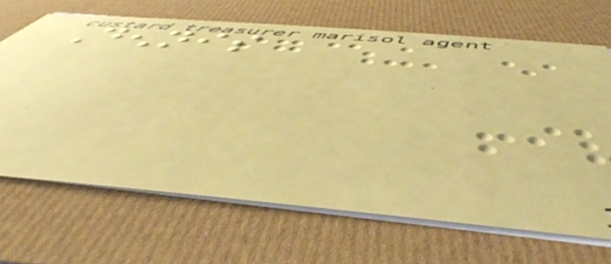Dennis
